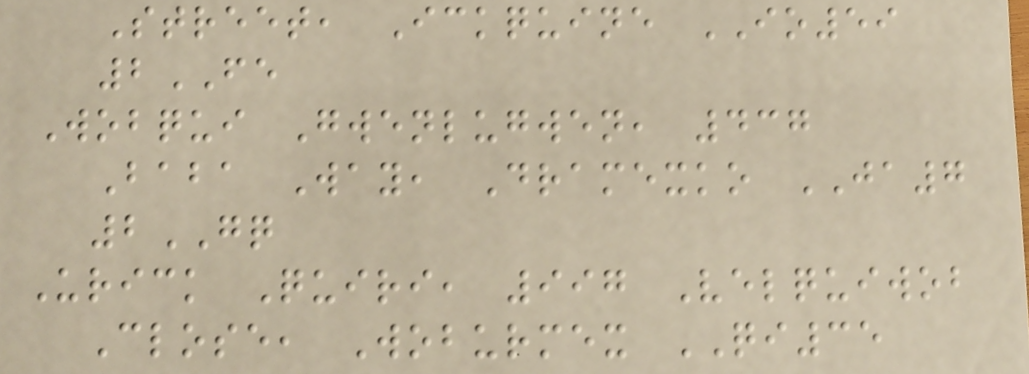Street, Ickquine IO59
2FE
Wobqui Gwenlugwen, 437
Baba Way, Dramexko JA7
2GQ
Urick Quiri, 997 Velquiwob
Close, Woburmex QI35
